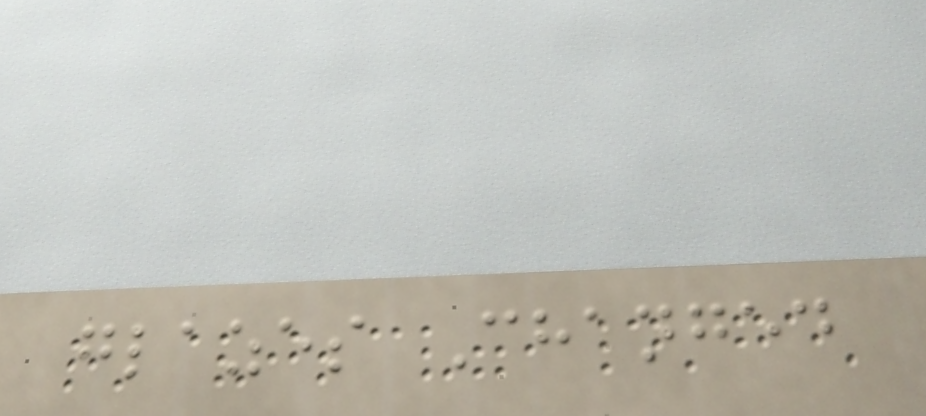glazes Changed
